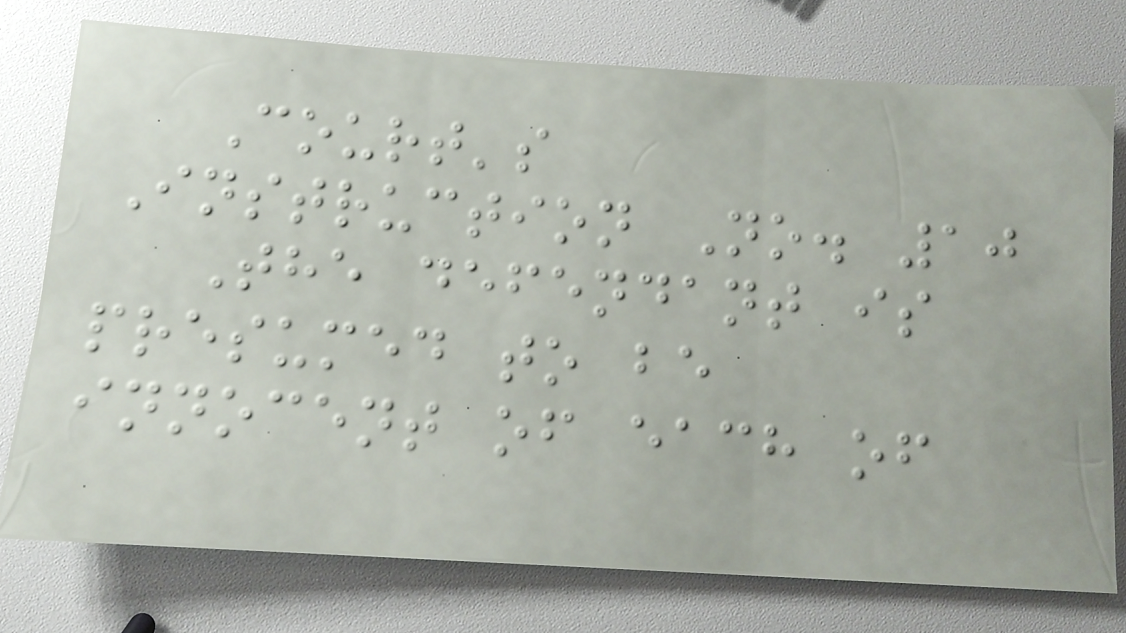Court's
Instruction No. 10
The defendant is
presumed to be
innocent of each of
